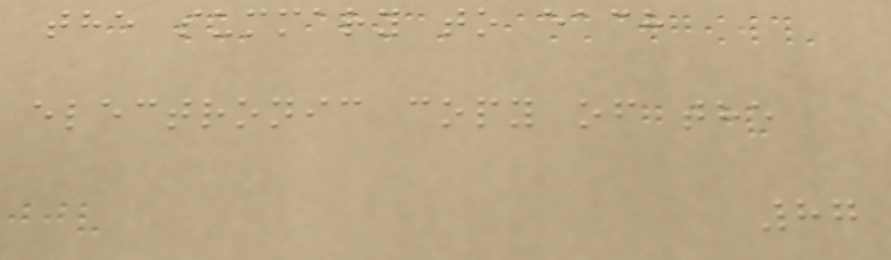the summary to each
electronic copy of the
87
